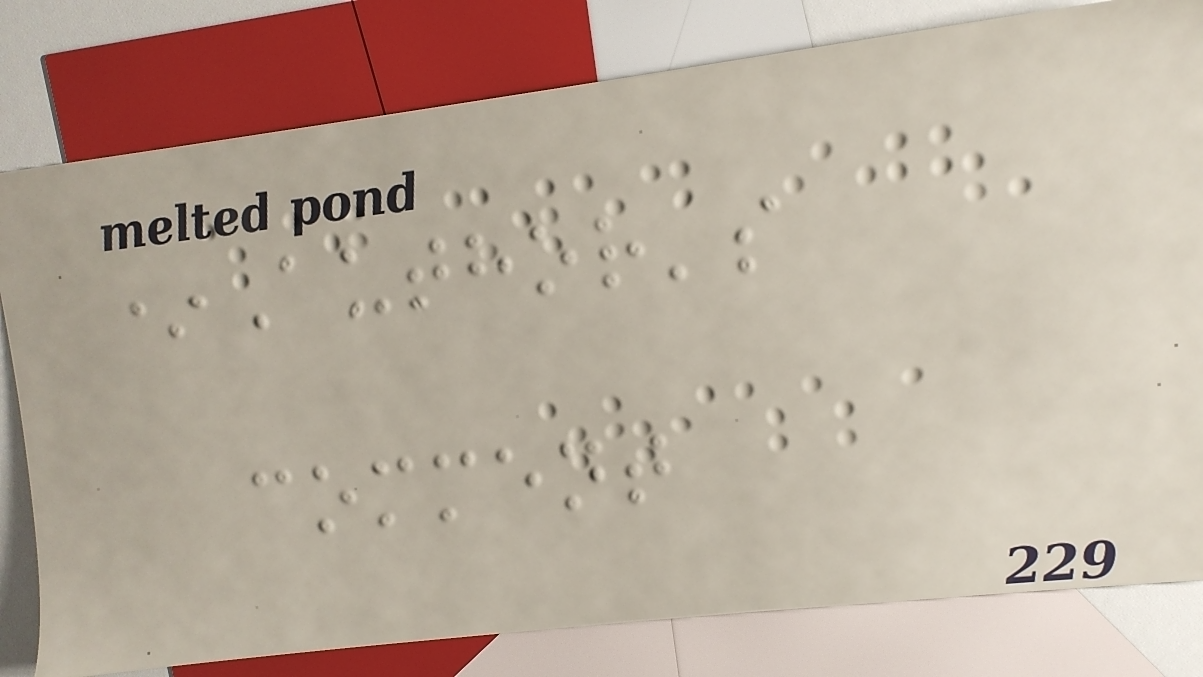*Author's
comment
